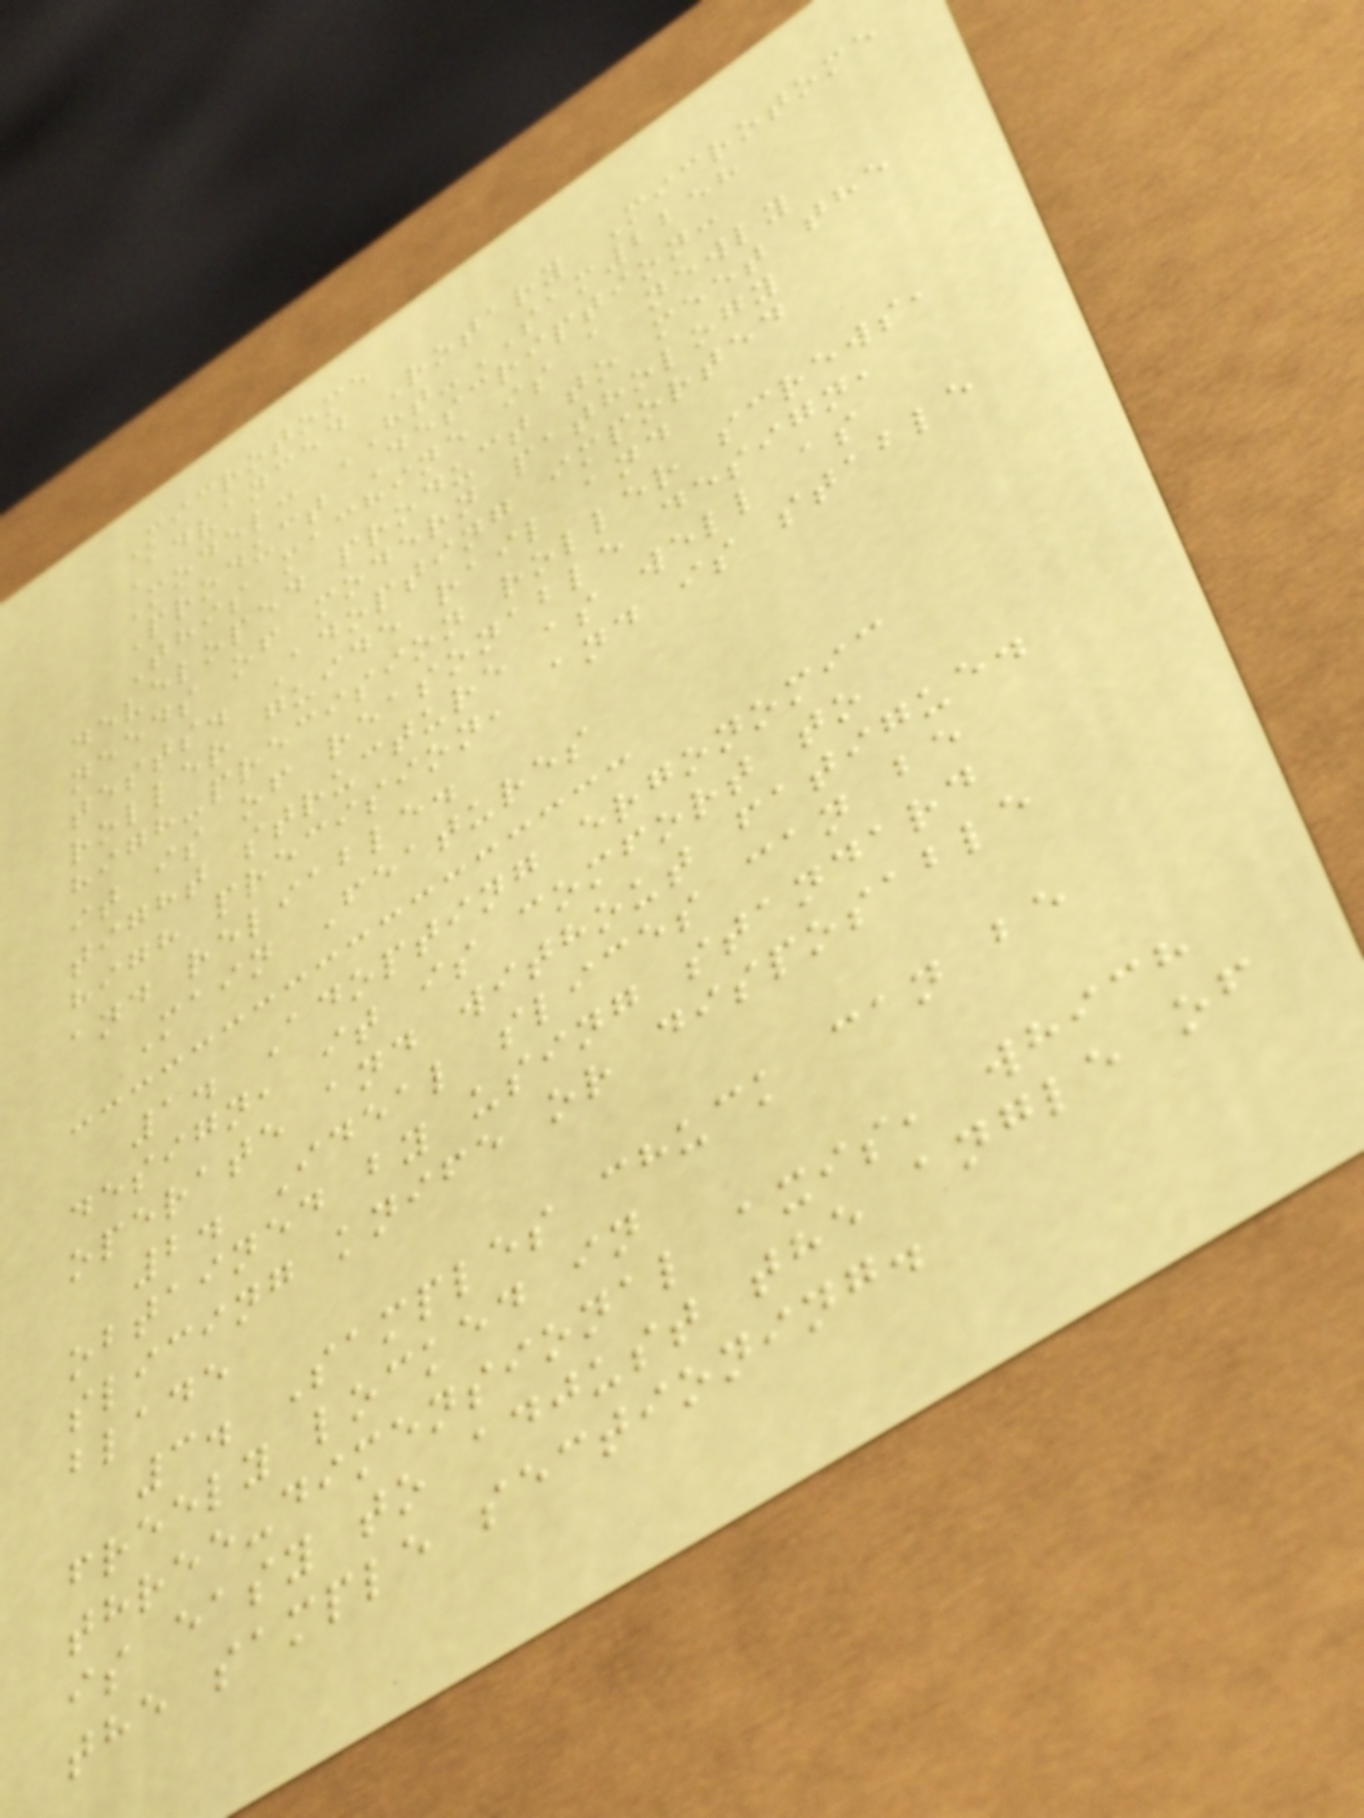Microtome
Advanced Rotary Microtome
Model: HT-SAM2258
Product Description:
This machine is a newly
developed product to meet the
needs of modern pathology
tests. Adopting imported
roller guide rail and
high-precision roller screws,
it is of reasonable design,
tight structure as well as
high precision, and is stable
and reliable.
Main Features
1. Adopting ergonomic
design, it is comfort to
operate and without fatigue.
2. Ideal slices can be
obtained by using standard
slicing knife or disposable
blade
3. Samples chuck can be
freely locked in
three-dimensional axis, which
is easy to adjust the angle of
the sample sectioning.
